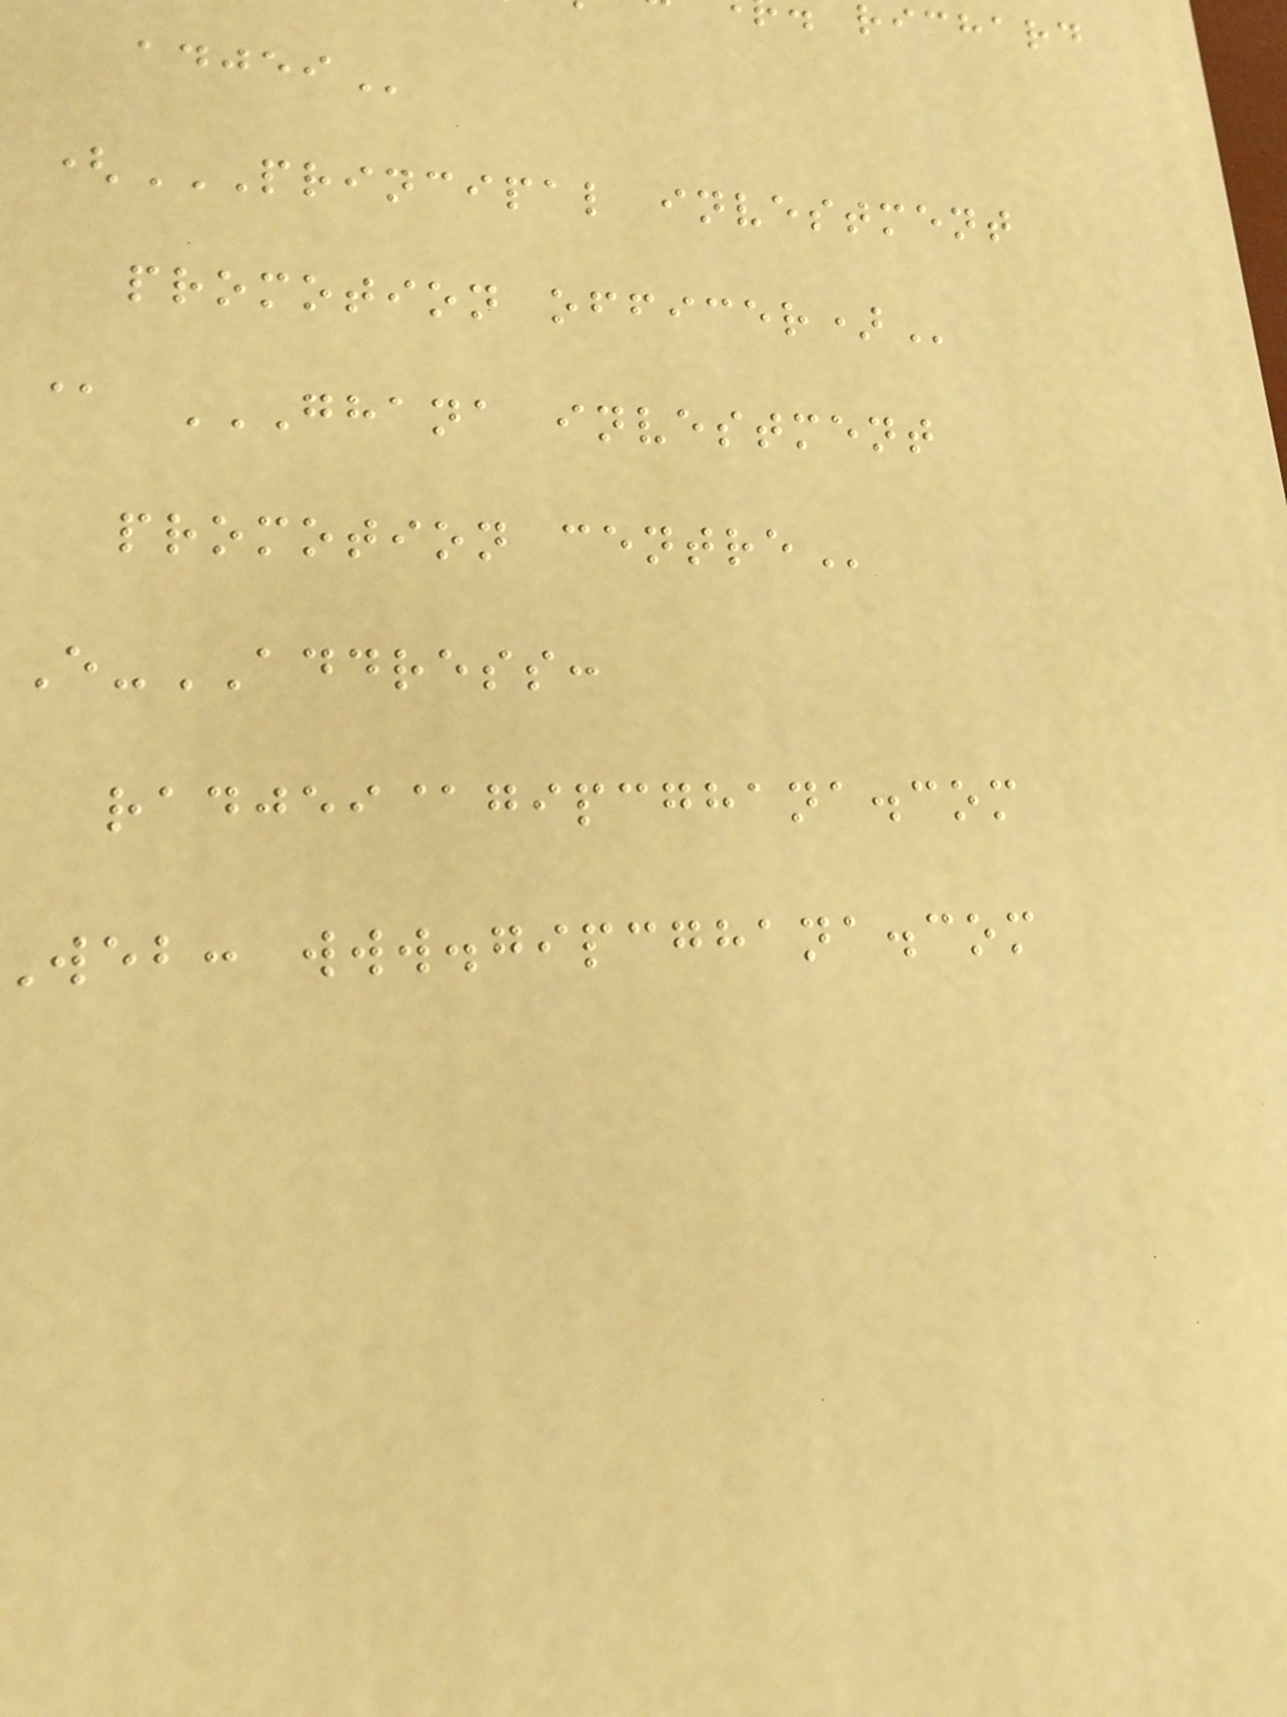richard
(PRINCIPAL INVESTMENT
promotion
@ GHANA INVESTMENT
promotion
E-ADDRESS:
radjei@gipcghana.com
web: www.gipcghana.com
